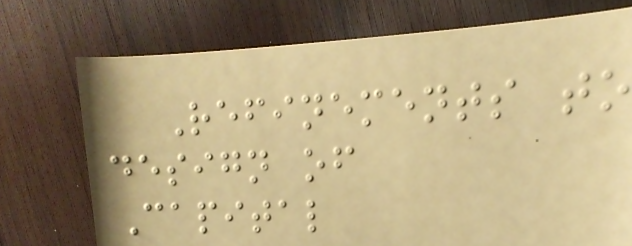Refinements to
design of
Capital
